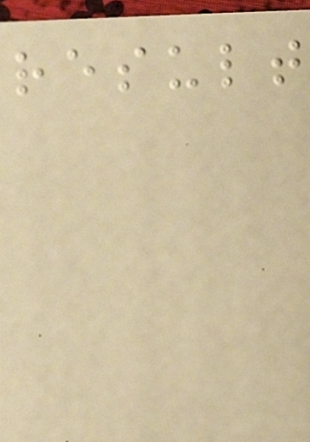result
